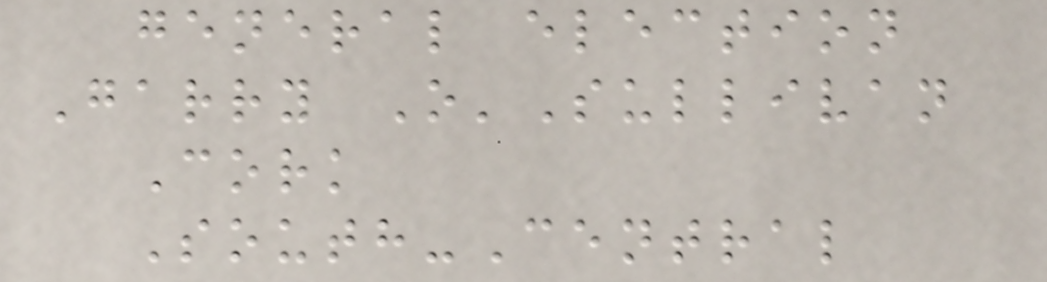general election
Garry O'Sullivan
Cork
South-Central
